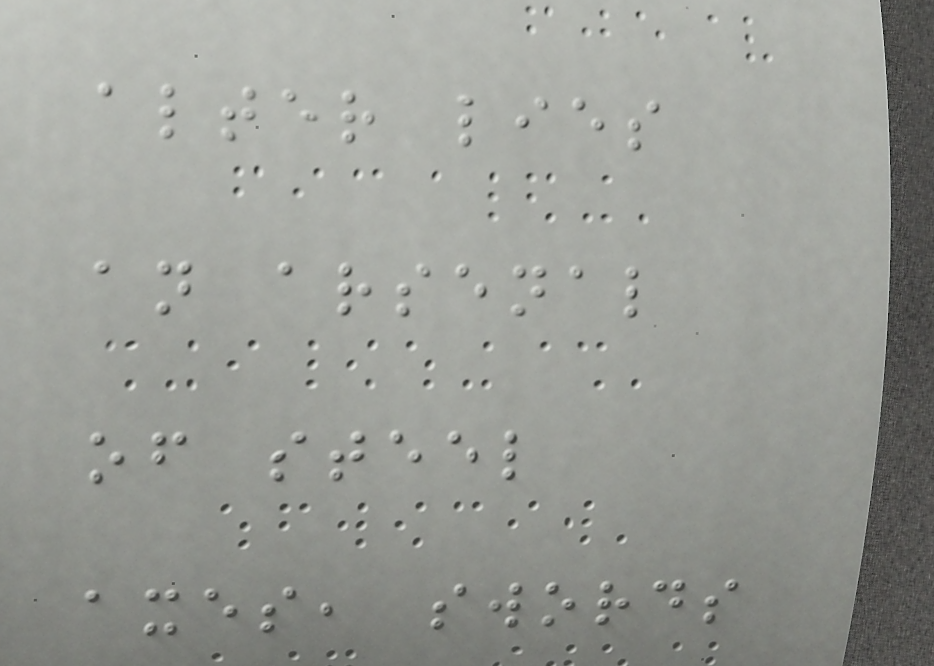alter lies
an arsenal
of steel
axes, swords
